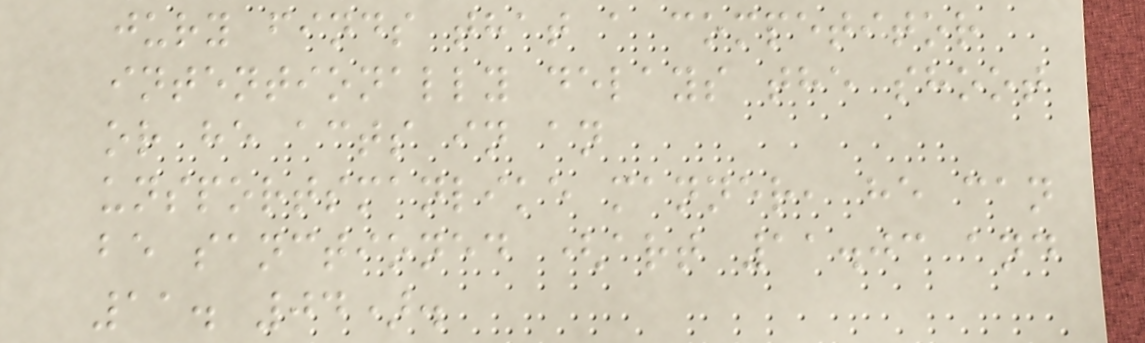jury finds that a competitor
intentionally delays the shoot
or he acts in an
unsportsmanlike manner, he can
be sanctioned (art 11.03 and
11. 04).
